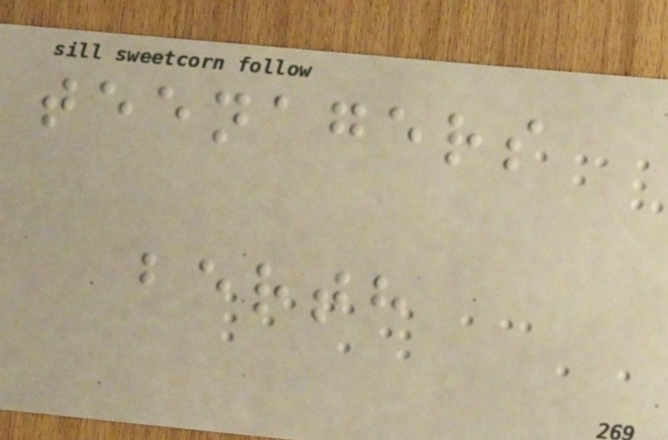teenagers
berth
